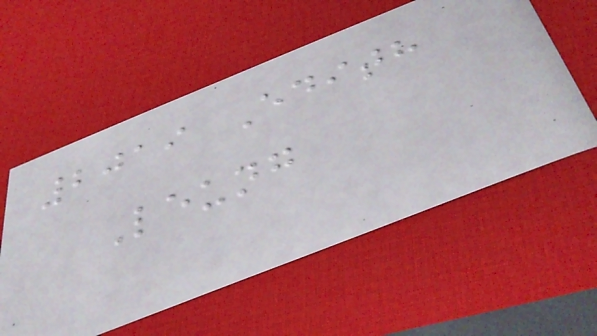2019 Edith
Leung
